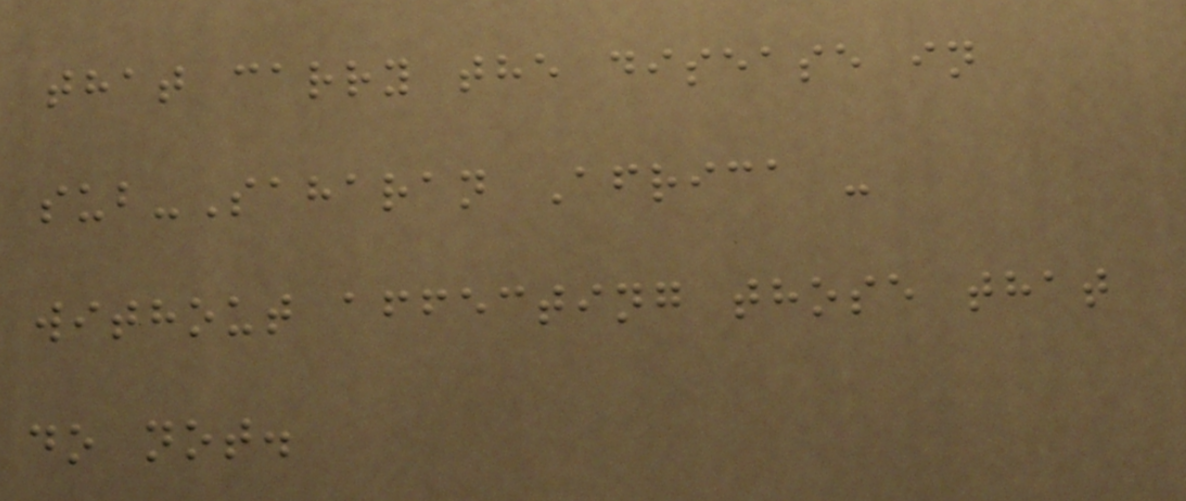that carry the disease in
sub-Saharan Africa -
without affecting those that
do not.
